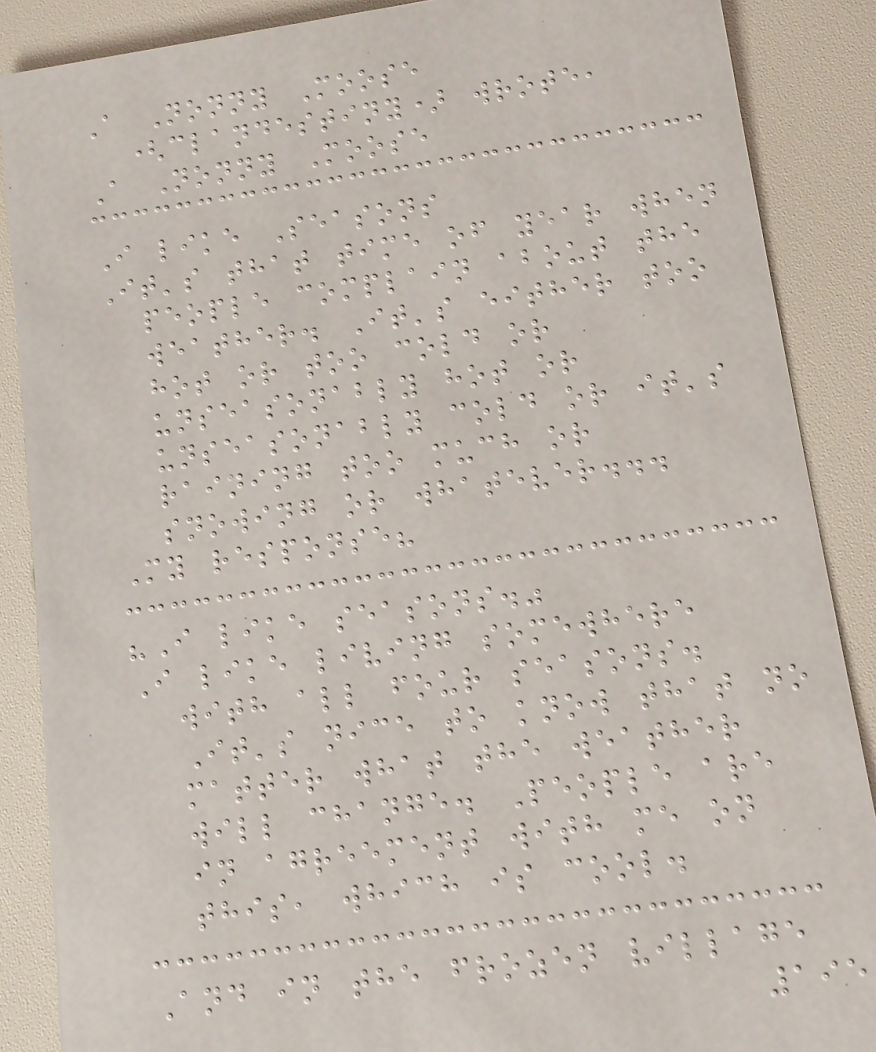A Nonny Moose
(clandestiny) wrote,
A Nonny Moose
I like Seasons
It's that time of year when
people complain about the
weather. It's either too
hot or too cold or
unseasonably hot or
unseasonably cold or it's
raining too much or
snowing or whatever...
My response?
"I like seasons."
I like living somewhere
with all four seasons.
It's nice to know that no
matter what the weather
will change. People are
in agreement with me on
this, which is cool.
And in the frozen village
195
